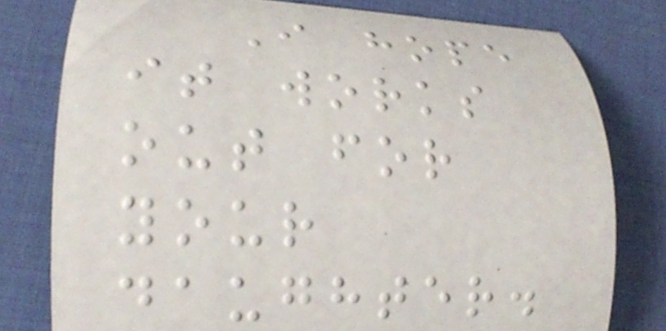I hope
it works
out for
your
daughter.
